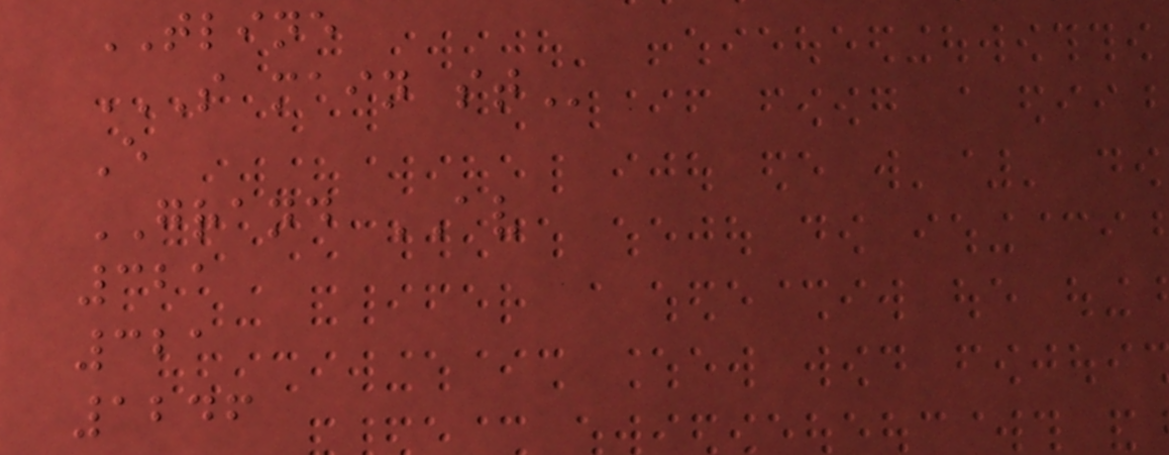TLINE
S MAIN ST
E
GRAND AV
321
321
1246
